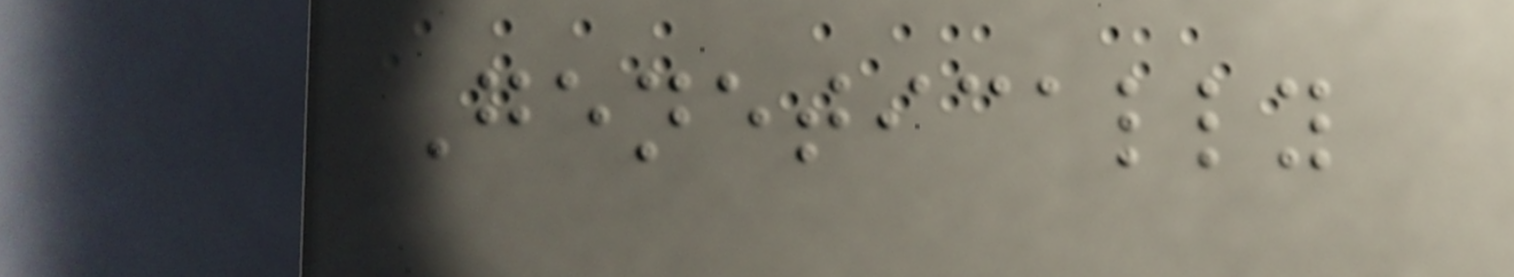Genetically
